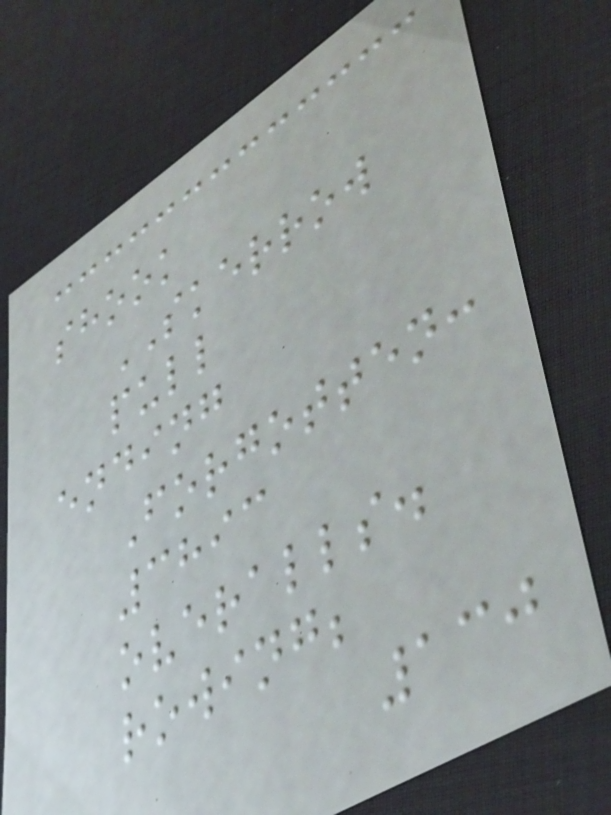shook
SKERROW
pull
ending
Forgotten:
3893
overalls.
rowing;
130
